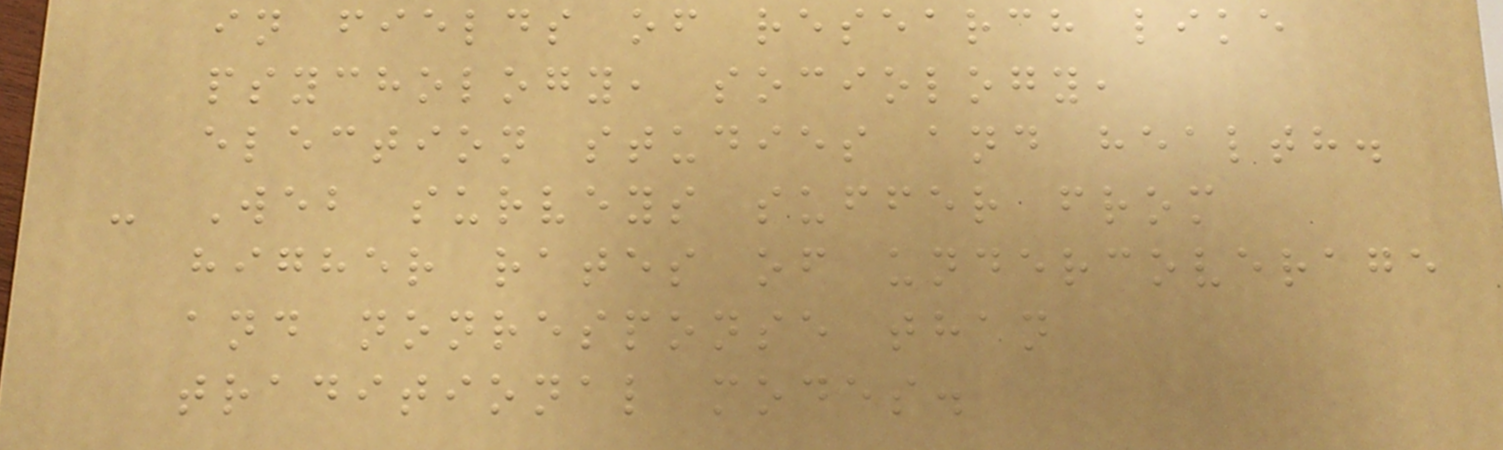in fields of research like
psychology, sociology,
election studies and health.
- Web surveys suffer from
higher rates of undercoverage
and nonresponse than
traditional modes.
